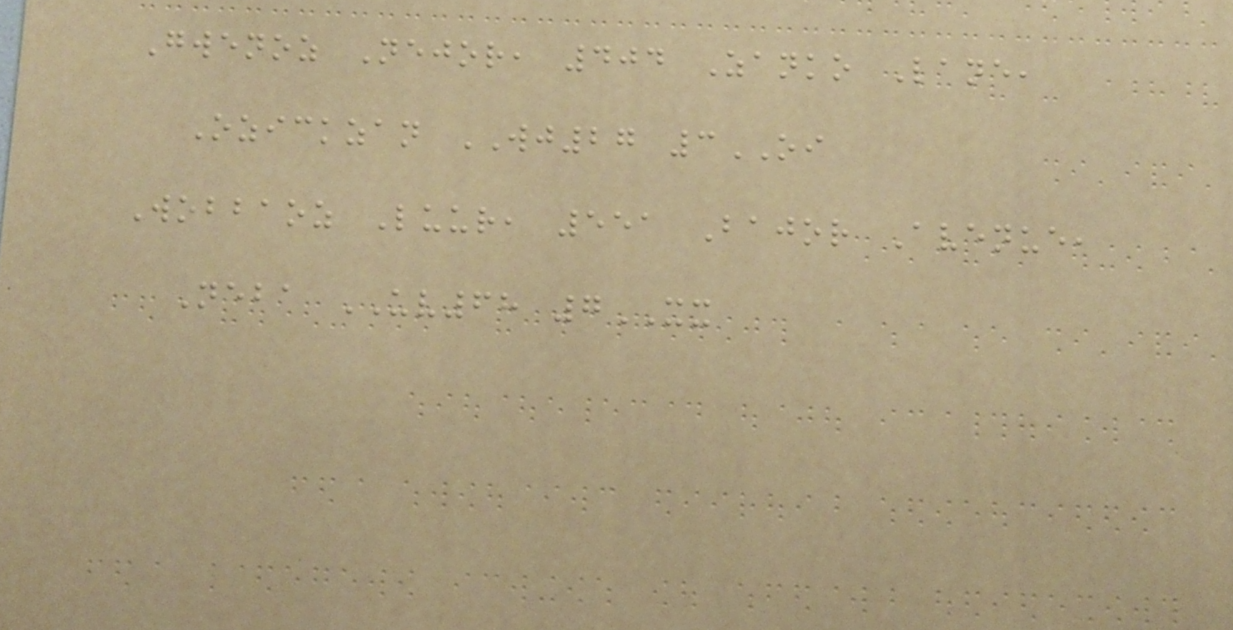Gwenoz Nejor, 404 Zanko Lane,
Ozickzan WJ27 3OI
Wobbaoz Luur, 551 Bajor Avenue,
Neba UV68 7XX
